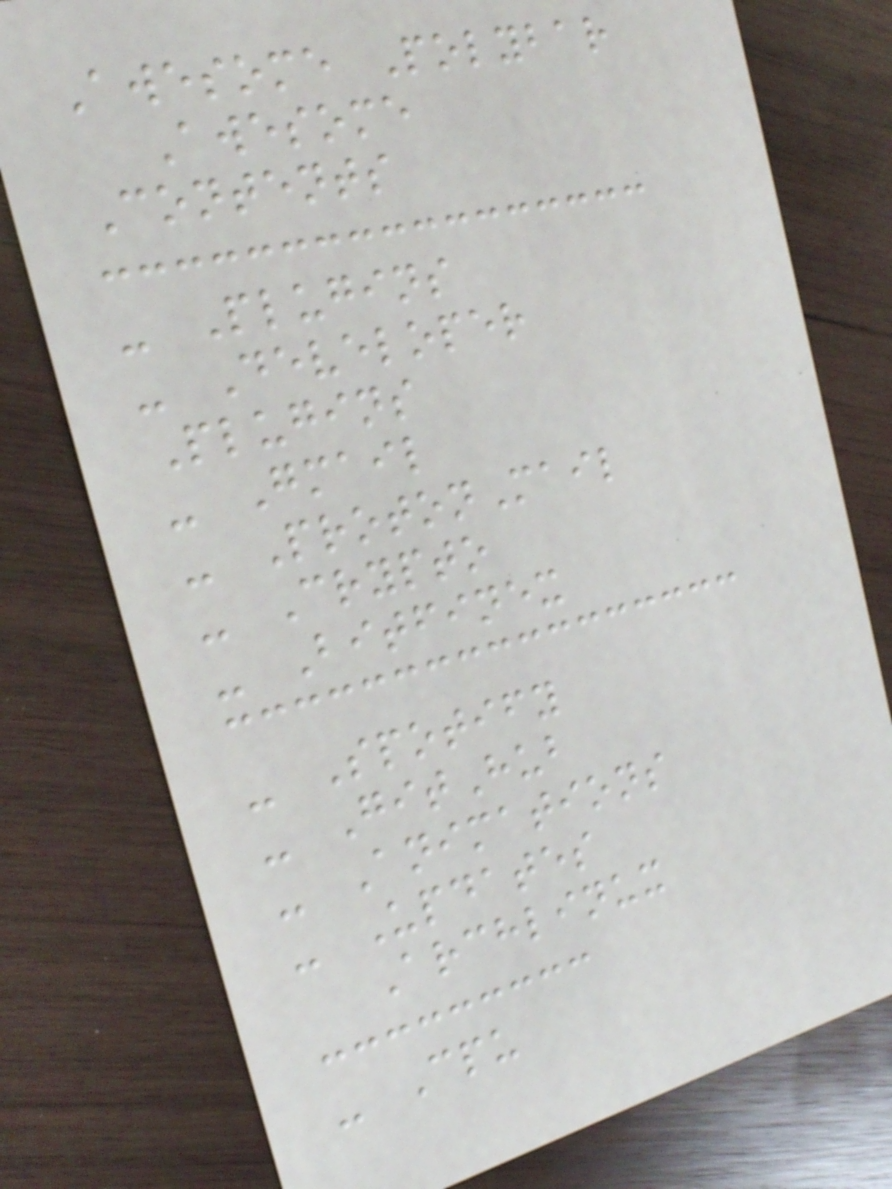Awesome Polybar
Awesome
Contents
- Plugins
- Developer
Plugins
- Gmail
- ProtonMail
- Crypto
- Bitfinex
- Spotify
- GitHub
- Animations
- Updates
Archlinux
- Cpu
